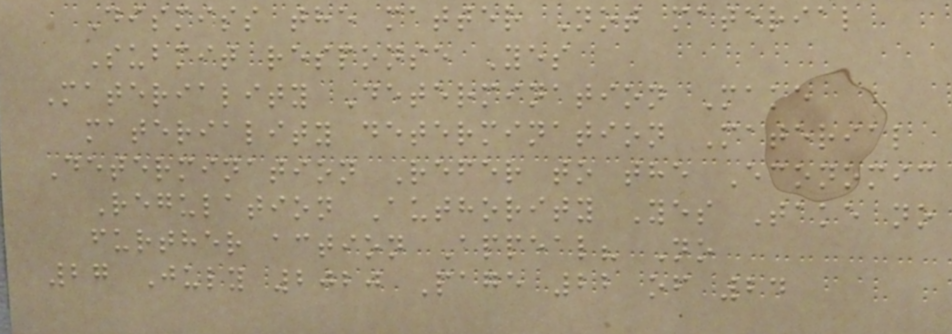Dismiss the matter Not material
Submit response Yes
Materiality Determination Make
materiality determination Material
Determination Refer to the Economic
Regulation Authority Yes Take no
further action Appeal? No
27 July 2020 Page 22 of 24
